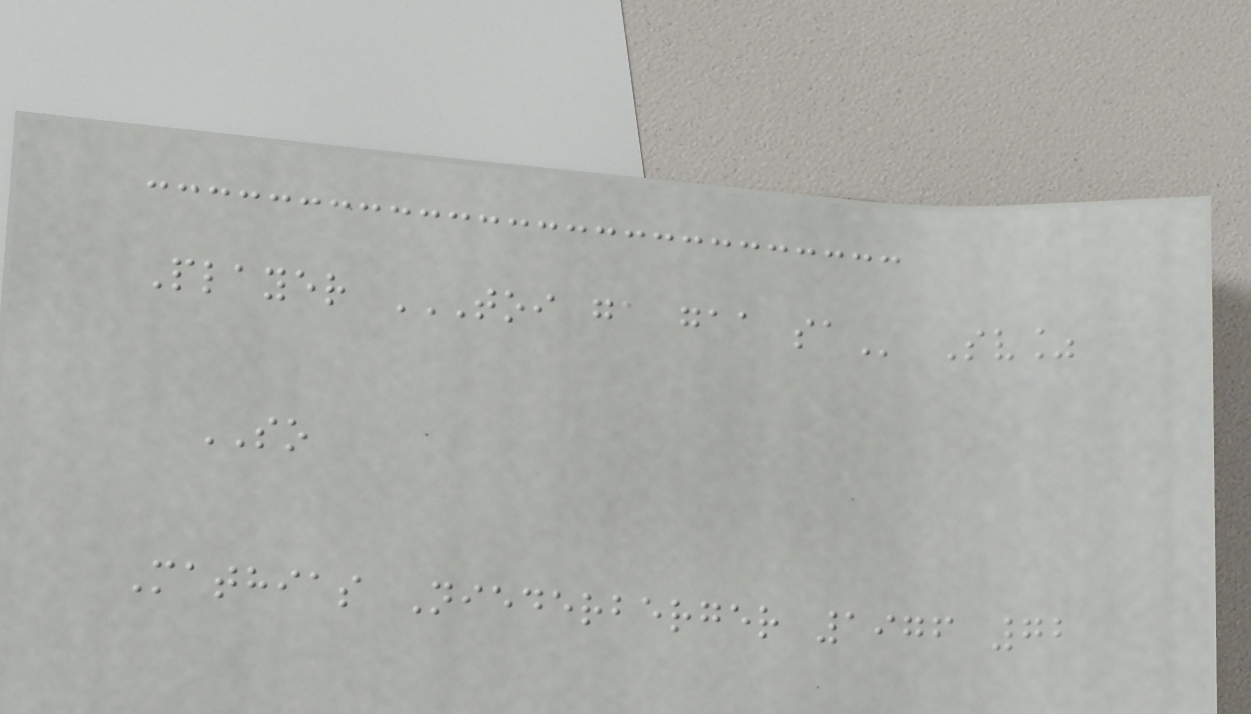Player TOI GA GAA SA Sv%
SO
Mathias Niederberger 1976 72
